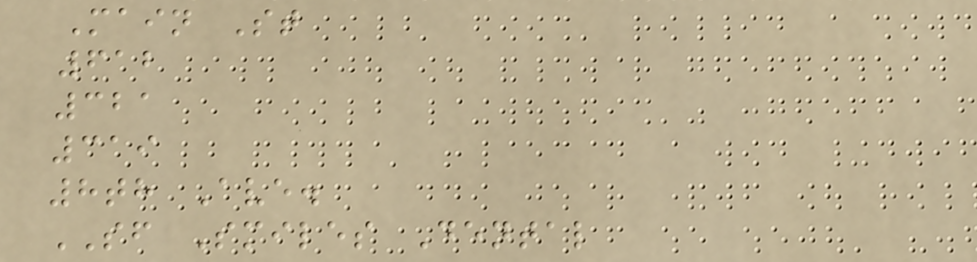Main St
612
321
319
8th Ave.
SF Smiles Dental
